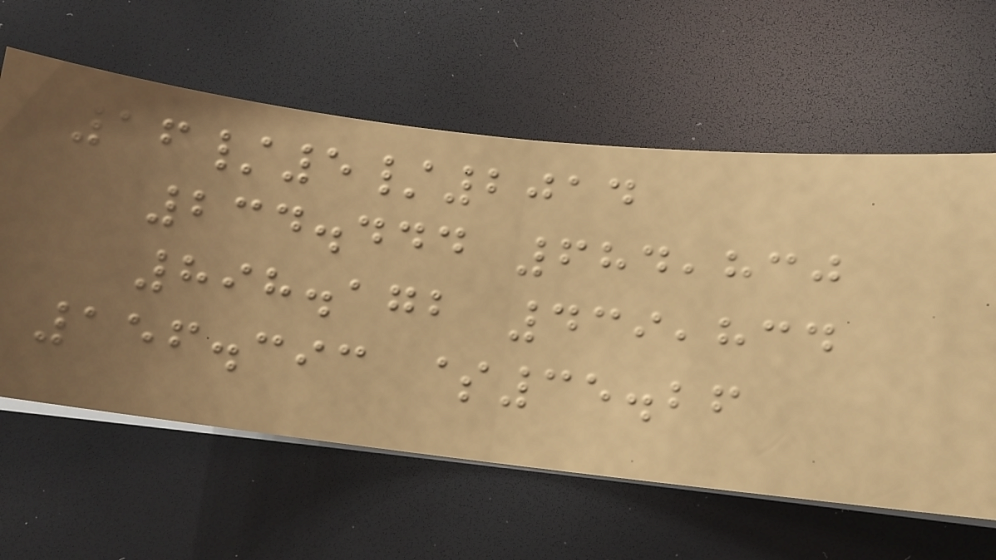16/5/2014
234.444 684,830
898.172 439,834
156.393 $35.26
